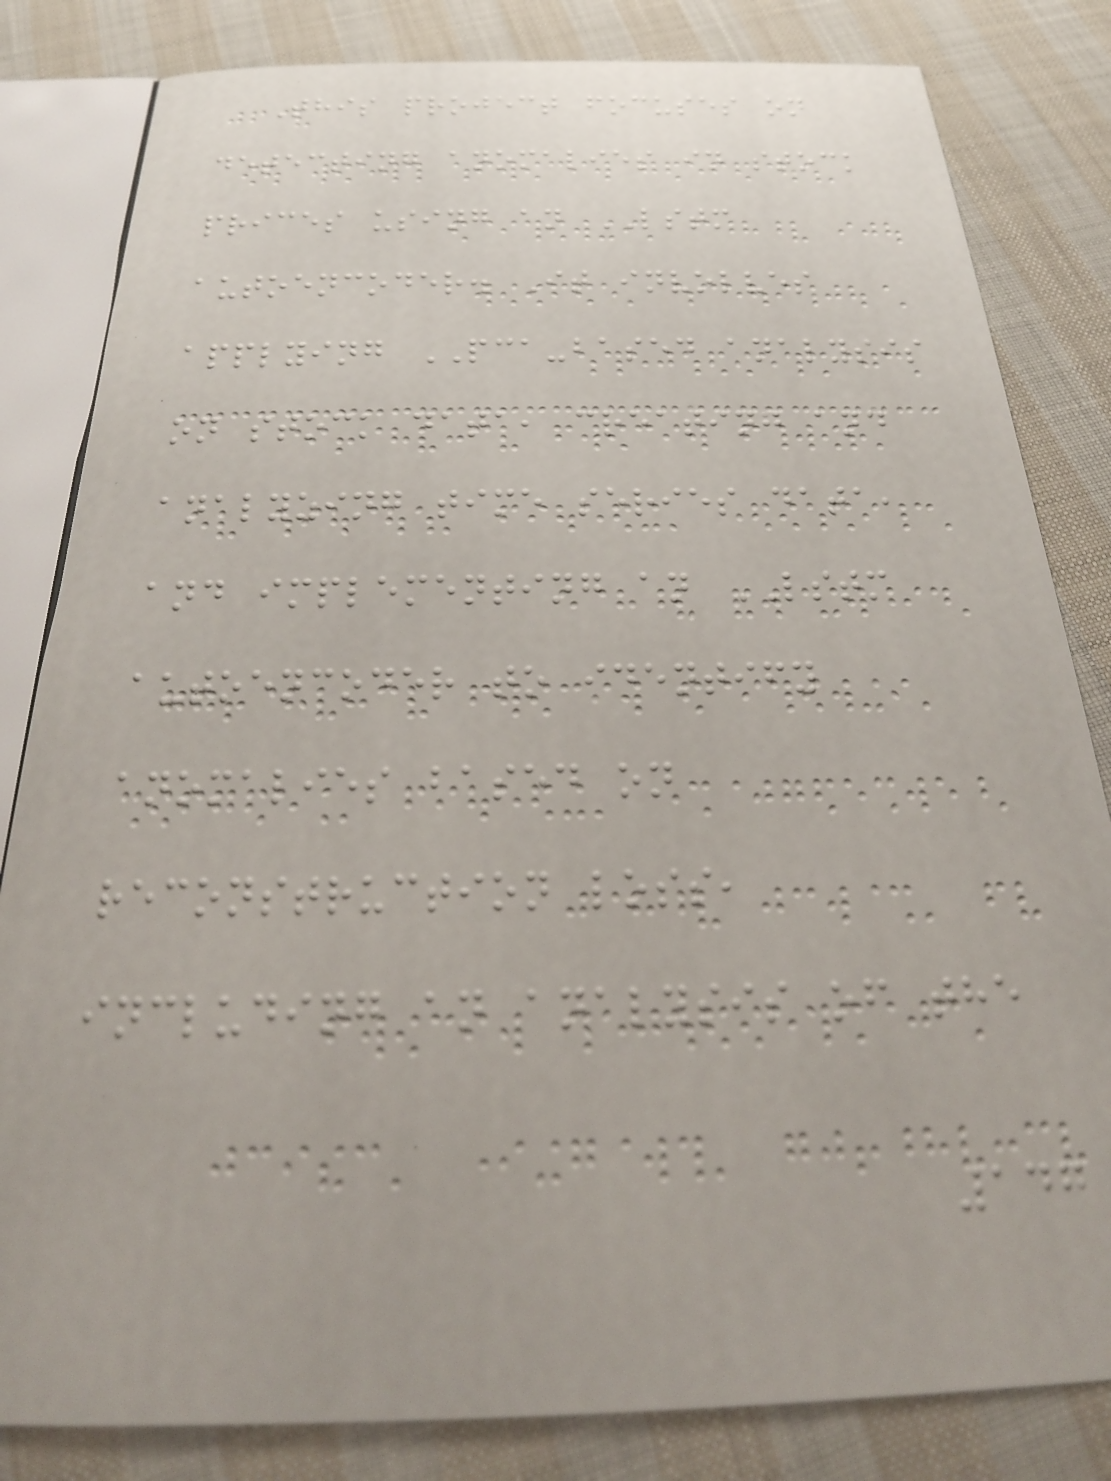This project focuses on
detecting anomalies in stock
prices using an LSTM
autoencoder. It involves
applying PCA-based analysis
on stock data, creating and
analyzing time series data,
and implementing an LSTM
autoencoder to identify
anomalies based on
reconstruction loss,
including an analysis of the
147
